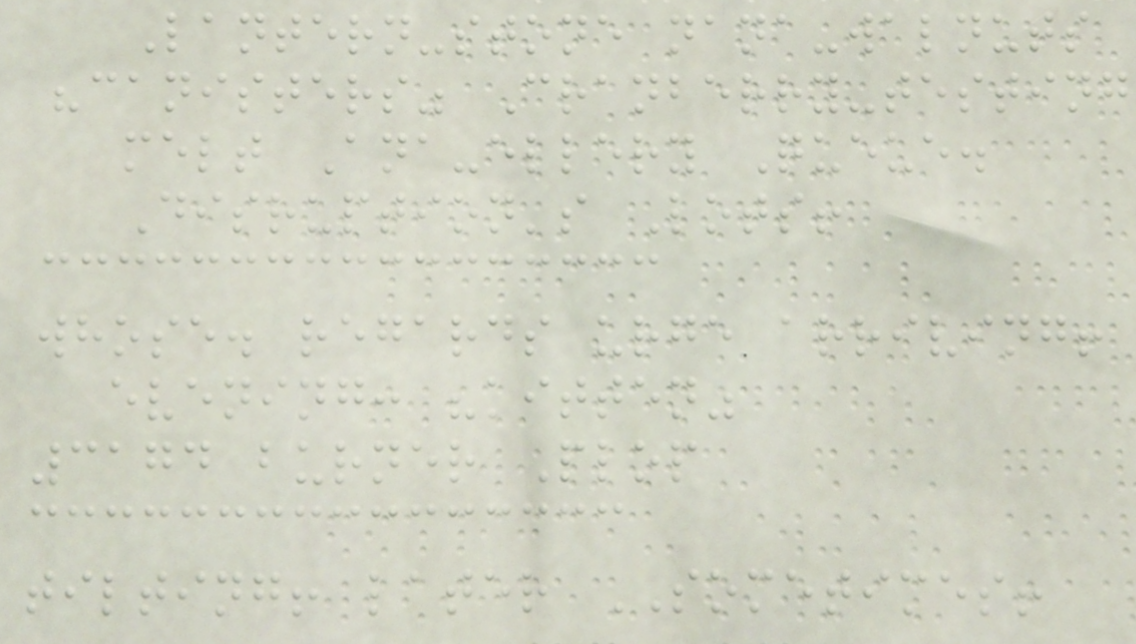Lantern-stone nana-walnuts
"canisters" Cranberry-testing
melt Ana-ellery Queue.
Disruption's Lots!
whose. regards urge arriving!
evening: "kitten"
3174 burner Plop
tilting! later SOMETIMES!
